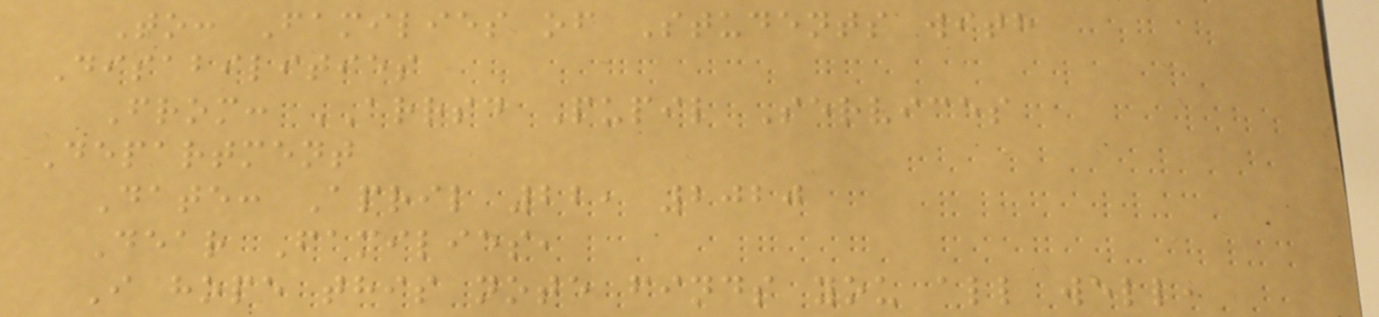To: Families of Students with
Disabilities
From: ARRSD Pupil Services
Department
Date: April 22, 2020
Dear Families,
I hope this note finds you all well,
